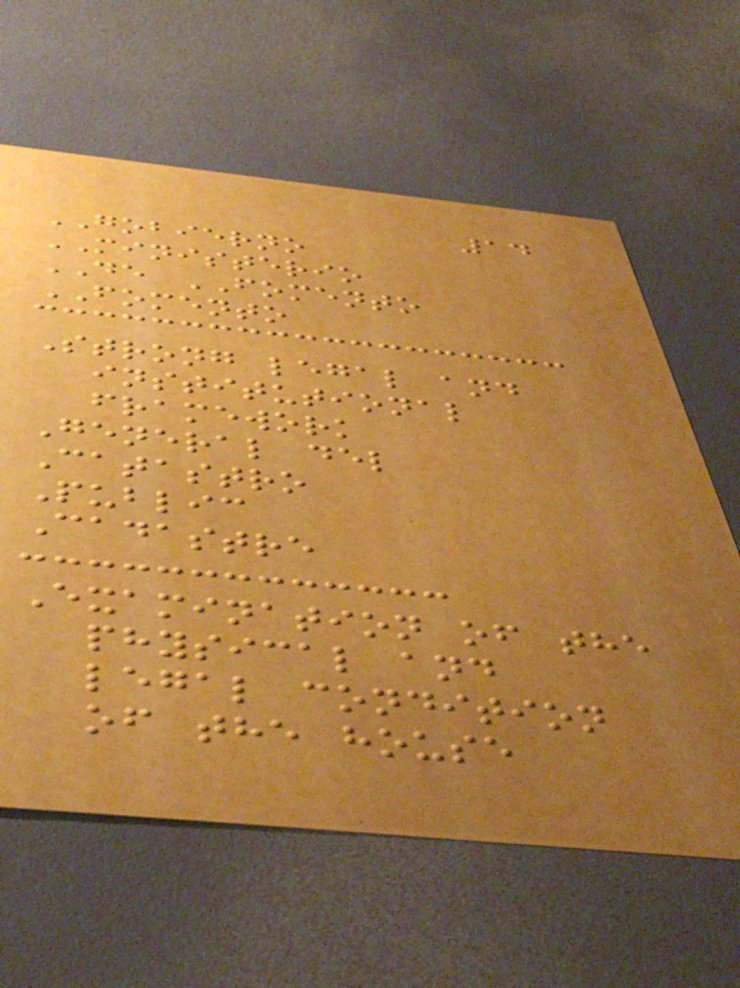14
GOBIERNO
MINISTERIO
DE FOMENTO
FOMENTO
Strong legal and
institutional
framework
General del
Catastro
Public
Cadastre
Examination of the
physical and
legal condition
of the house
